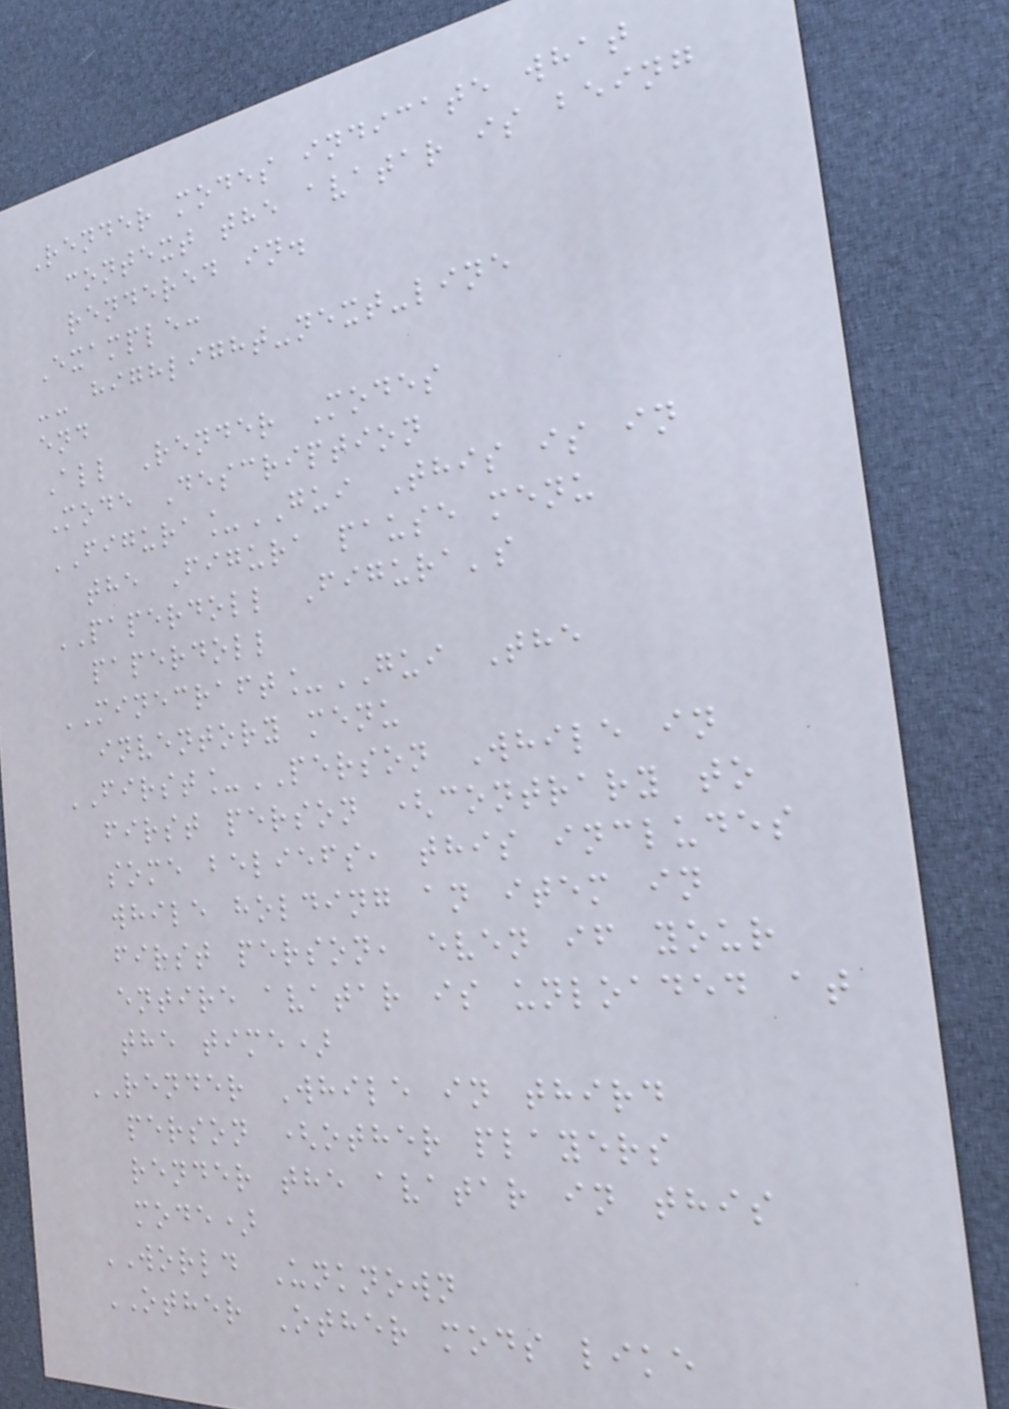Render modes indicate what
context the avatar is being
rendered in.
Example:
-- highlight-next-line
end
All Render Modes
Mode Description
FIGURA_GUI This is in
the Figura pause menu
PAPERDOLL Figura's
paperdoll
MINECRAFT_GUI The
inventory menu
FIRST_PERSON While in
first person (contrary to
some beliefs, this includes
while holding an item in
first person, even if your
entire avatar is unloaded at
the time)
RENDER While in third
person (other players
render the avatar in this
mode)
WORLD Unknown
OTHER Other mods like
